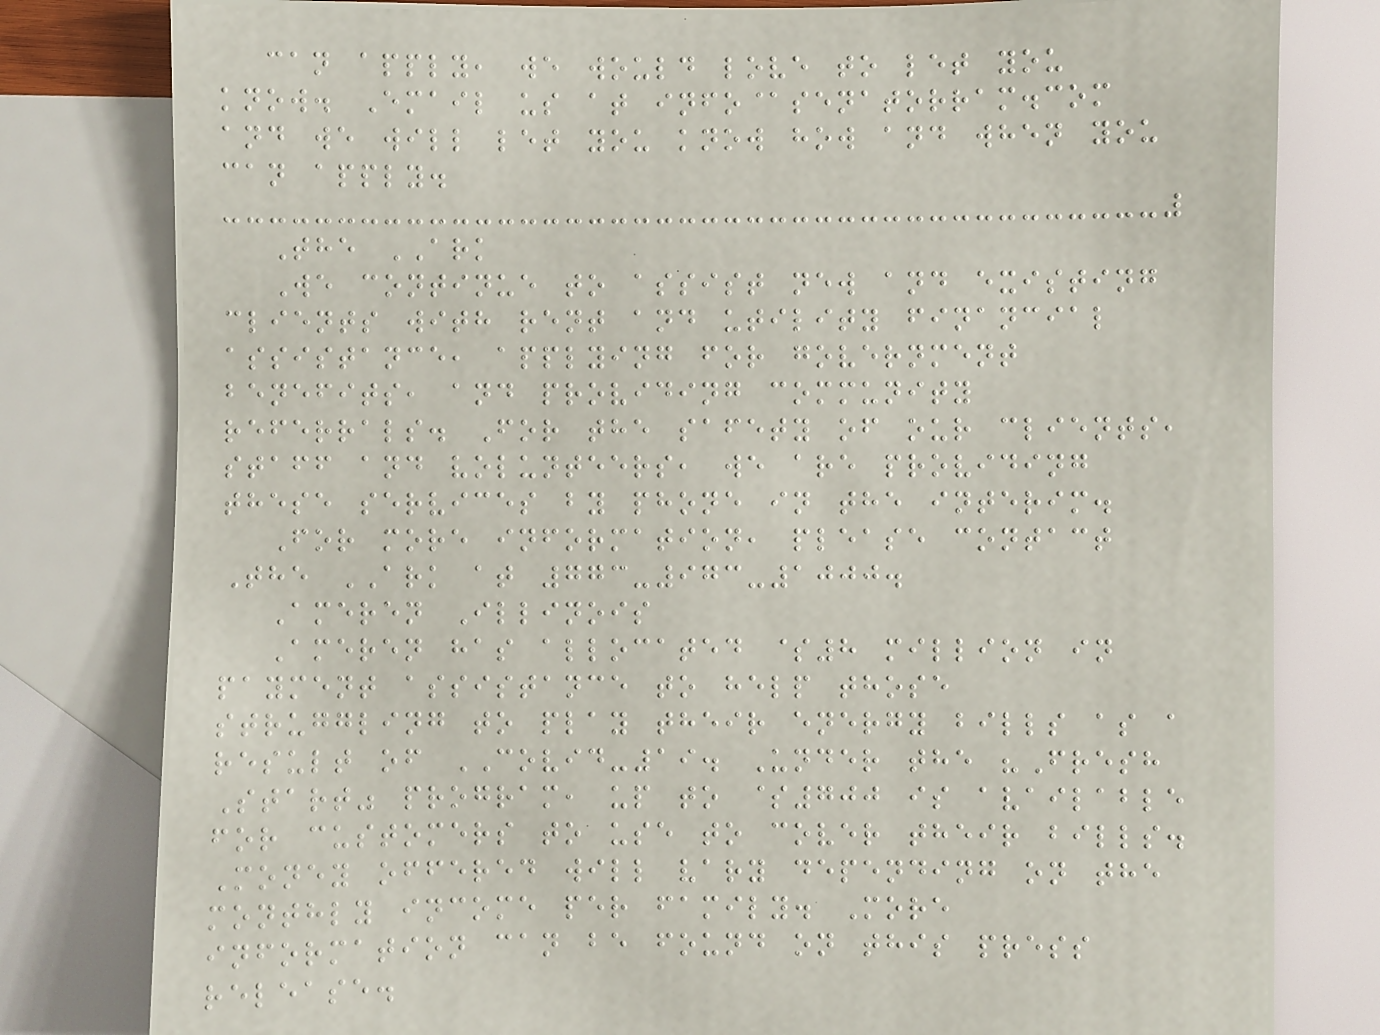can apply, we would love to let you
know. Email us at info@senatorram.com
and we will let you know how and when you
can apply.
The ARK
We continue to assist new and existing
clients with rent and utility financial
assistance, applying for government
benefits, and providing community
referrals. For the safety of our clients,
staff and volunteers, we are providing
these services by phone in the interim.
For more information, please contact
The ARK at 773-973-1000.
Ameren Illinois
Ameren has allocated $8 million in
payment assistance to help those
struggling to play their energy bills as a
result of COVID-19. Under the "Fresh
Start" program, up to $700 is available
for customers to use to cover their bills.
Money offered will vary depending on the
monthly income per family. More
information can be found on this press
release.
